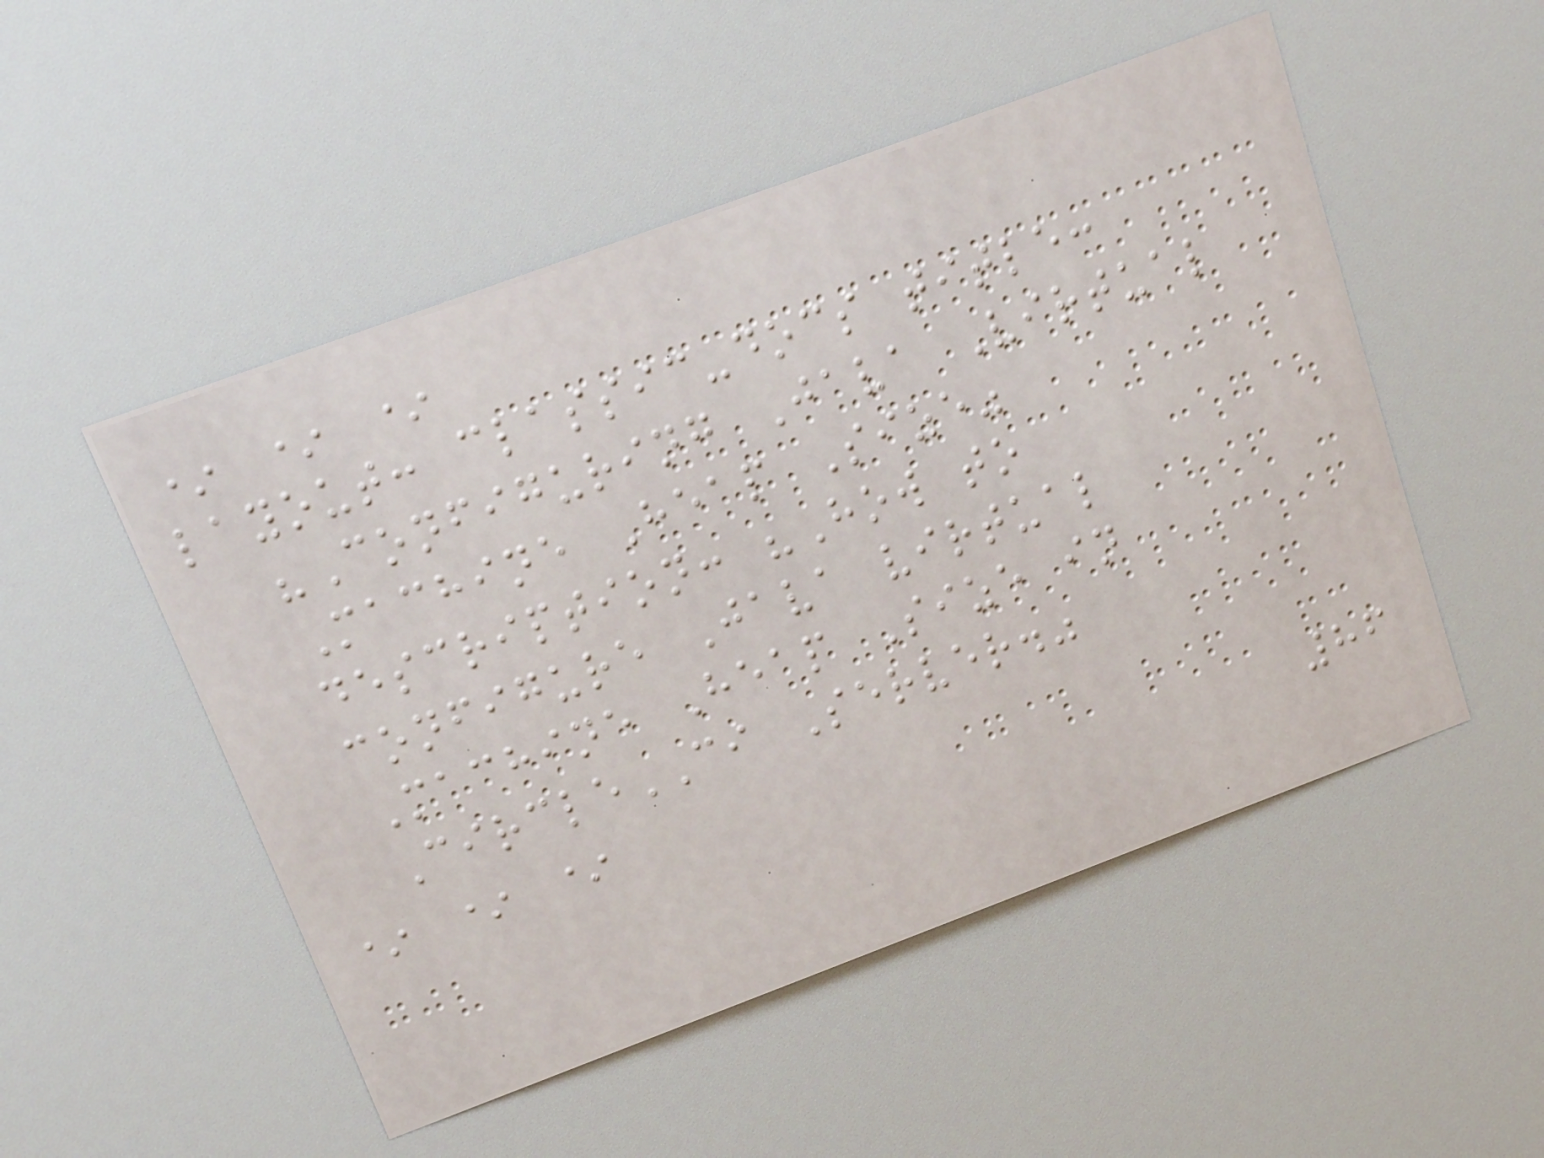* * *
layout: classic-docs title:
"Configuring Java Virtual
Machine Heap Size"
description: "How to
configure Java virtual
Machine Heap Size in
CircleCI Server."
* * *
86
